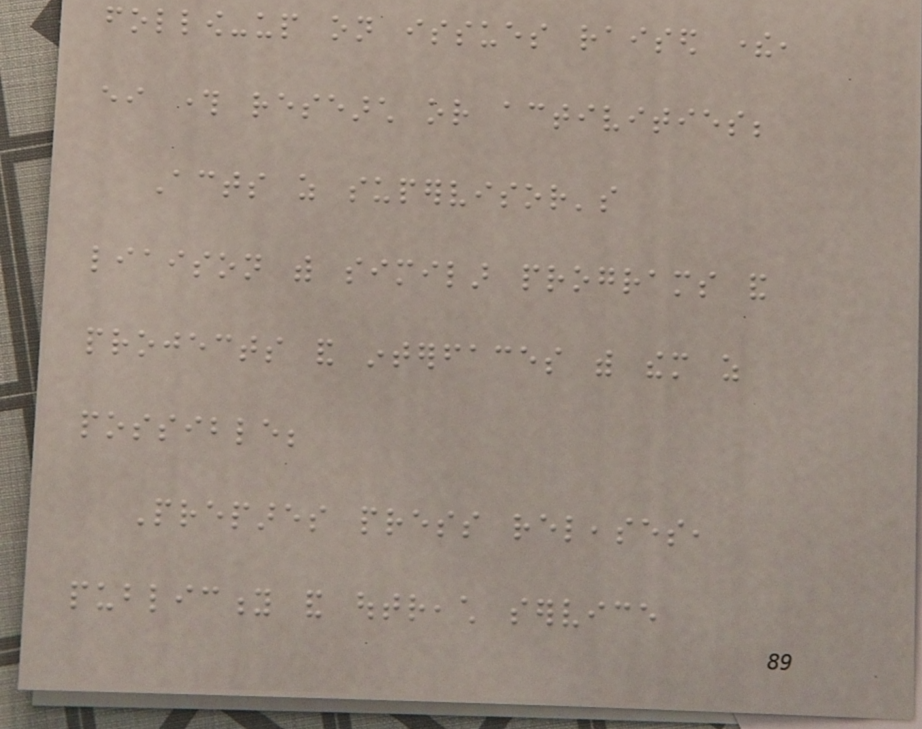follow-up on issues raised there,
either through research or activities;
Acts as supervisor's
liaison with similar programs and
projects and interfaces with them as
possible;
Prepares press releases,
publicity and outreach service
